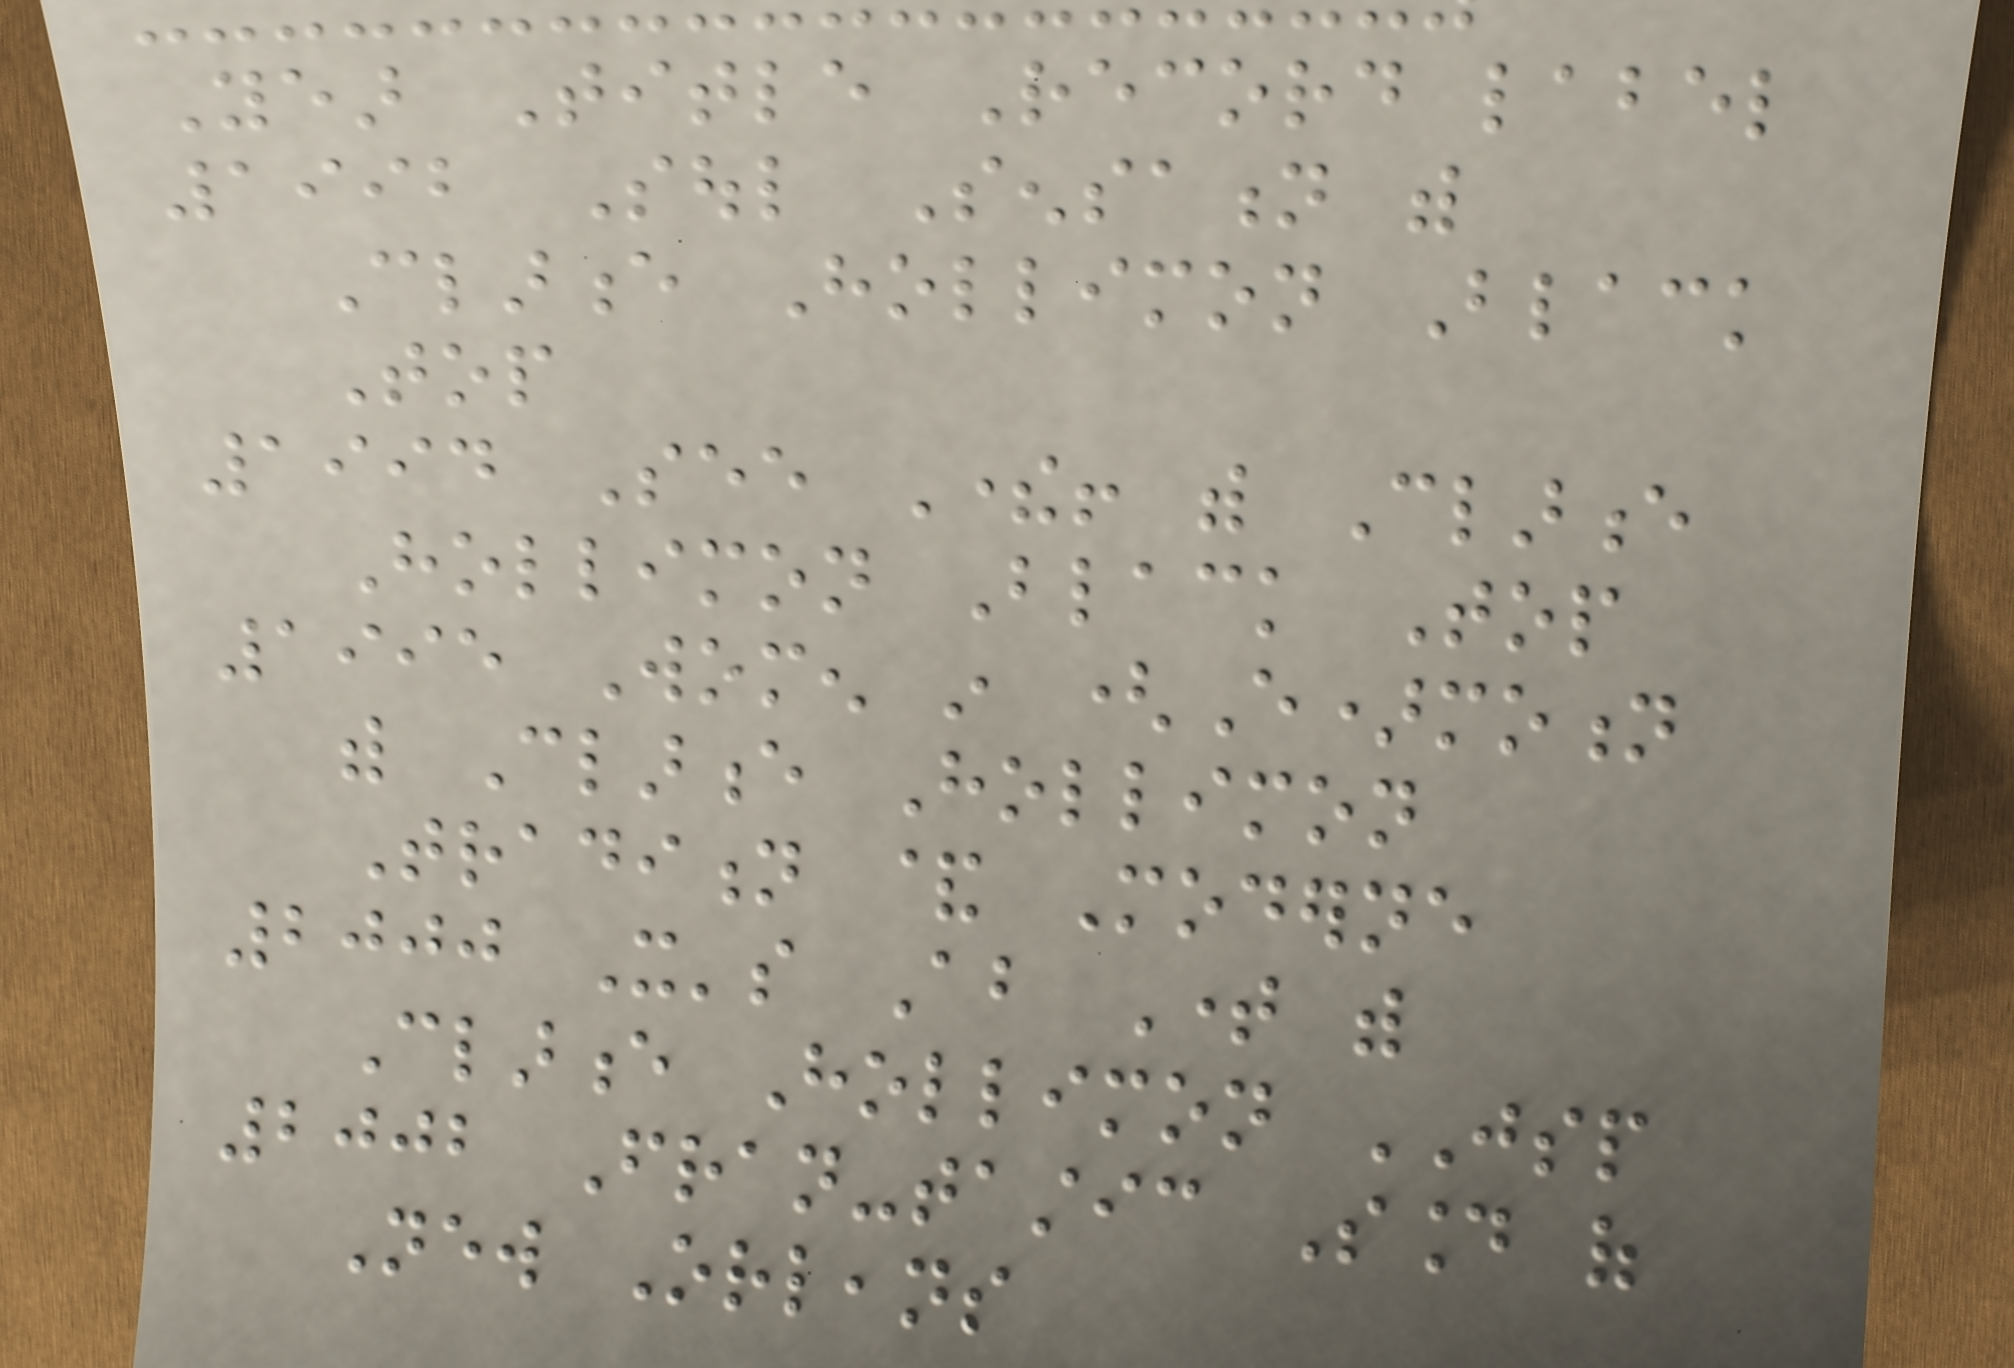Year Title Record label
1992 Soul Sensation with
Clarence Hollimon Black
Top
1994 See There! with Clarence
Hollimon Black Top
1995 Women in (E)motion
with Clarence Hollimon
Tradition & Moderne
2000 It's About Time with
Clarence Hollimon JSP
2002 Fran-tastic Sound of
New Orleans
